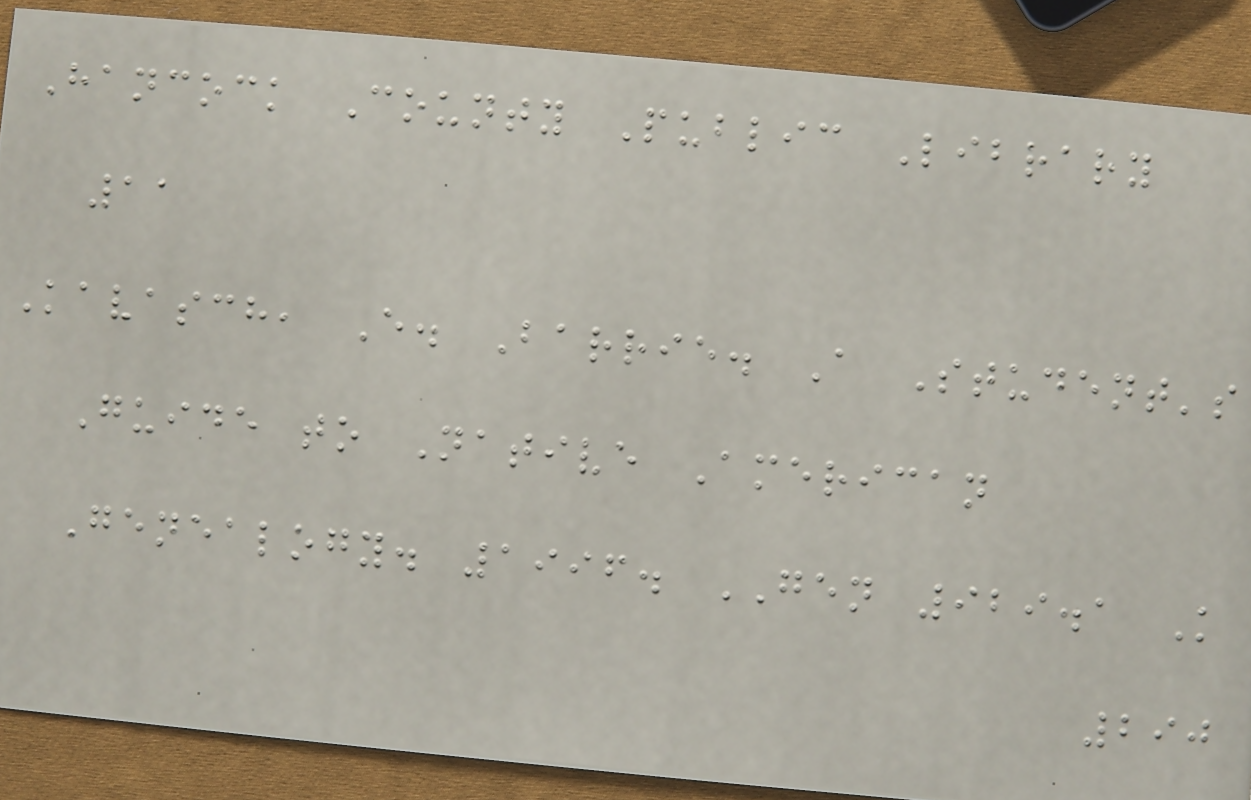Hancock County Public Library
11
Kavasch, E. Barrie. A Student's
Guide to Native American
Genealogy. 1996. GEN 929.1 K
290
